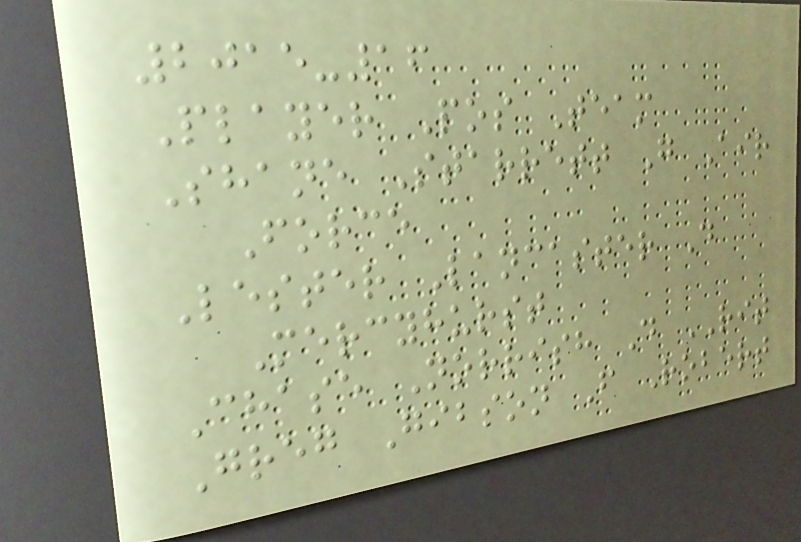2015-16
Player Pos Team
Shane Starrett G Air
Force
Lester Lancaster D
Mercyhurst
Chase Norrish D RIT
Greg Gibson F Robert
